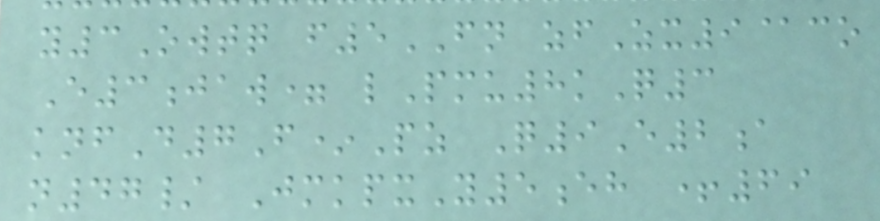y3Owtq f5FN zfZx9@co
E3jaw= lPmu8kQ3
knfD7F*Pz Q9E2a
n47/ JmkpxY5eh +69
